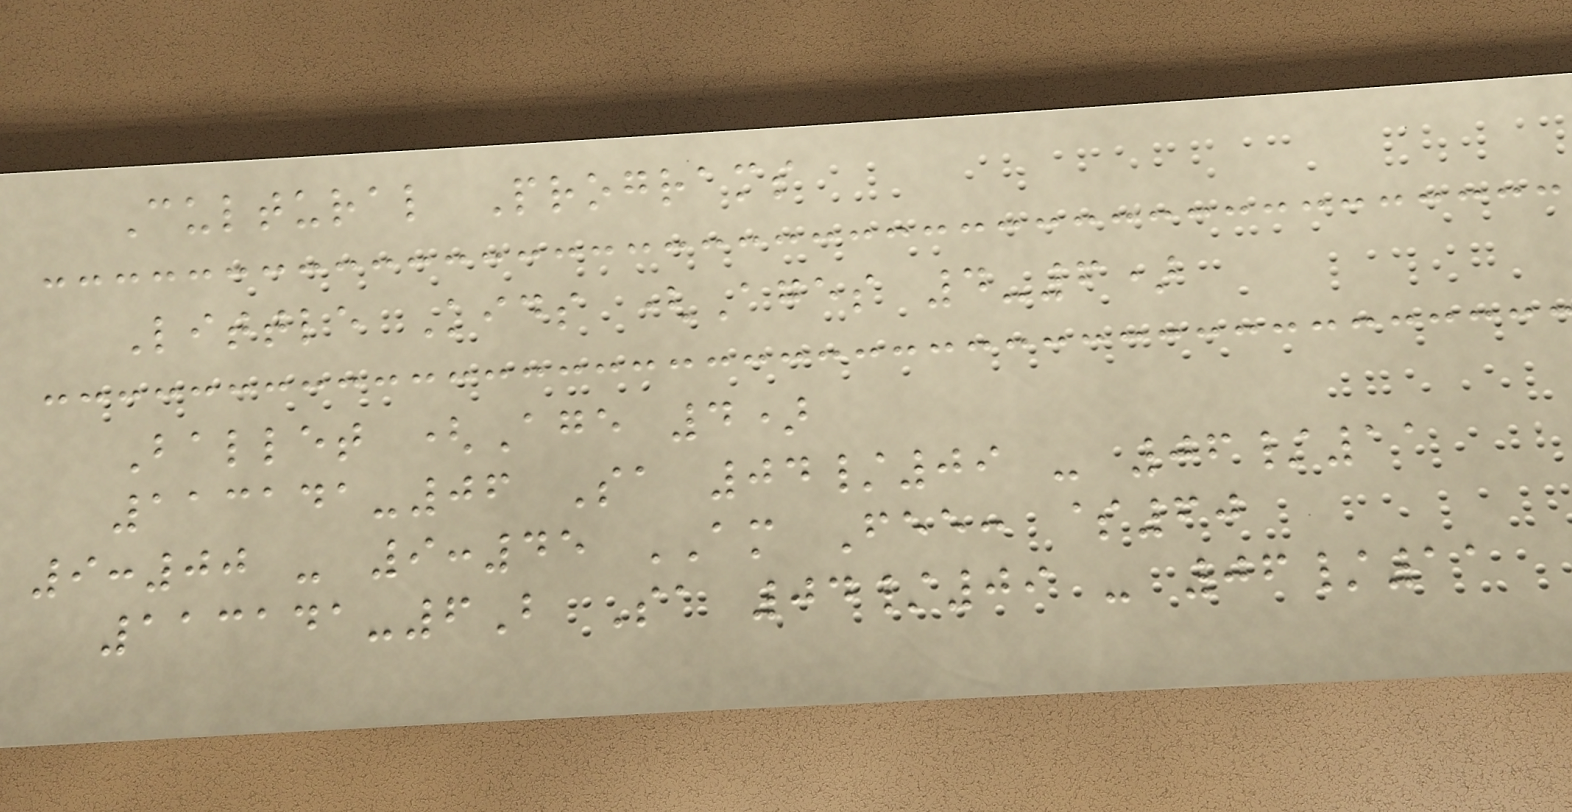Cultural Programs
Little Kids (Ages 4-6)
Ballet (Age 4)
113141-06 Sa 04/09 - 06/11
9:00 - 9:45 AM Fee: $60
113141-6B Sa 04/09 - 06/11
